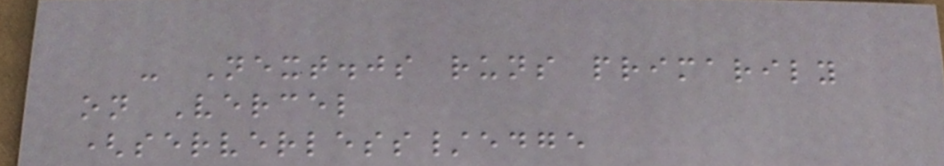- Next.js runs primarily
on Vercel
(serverless/edge
